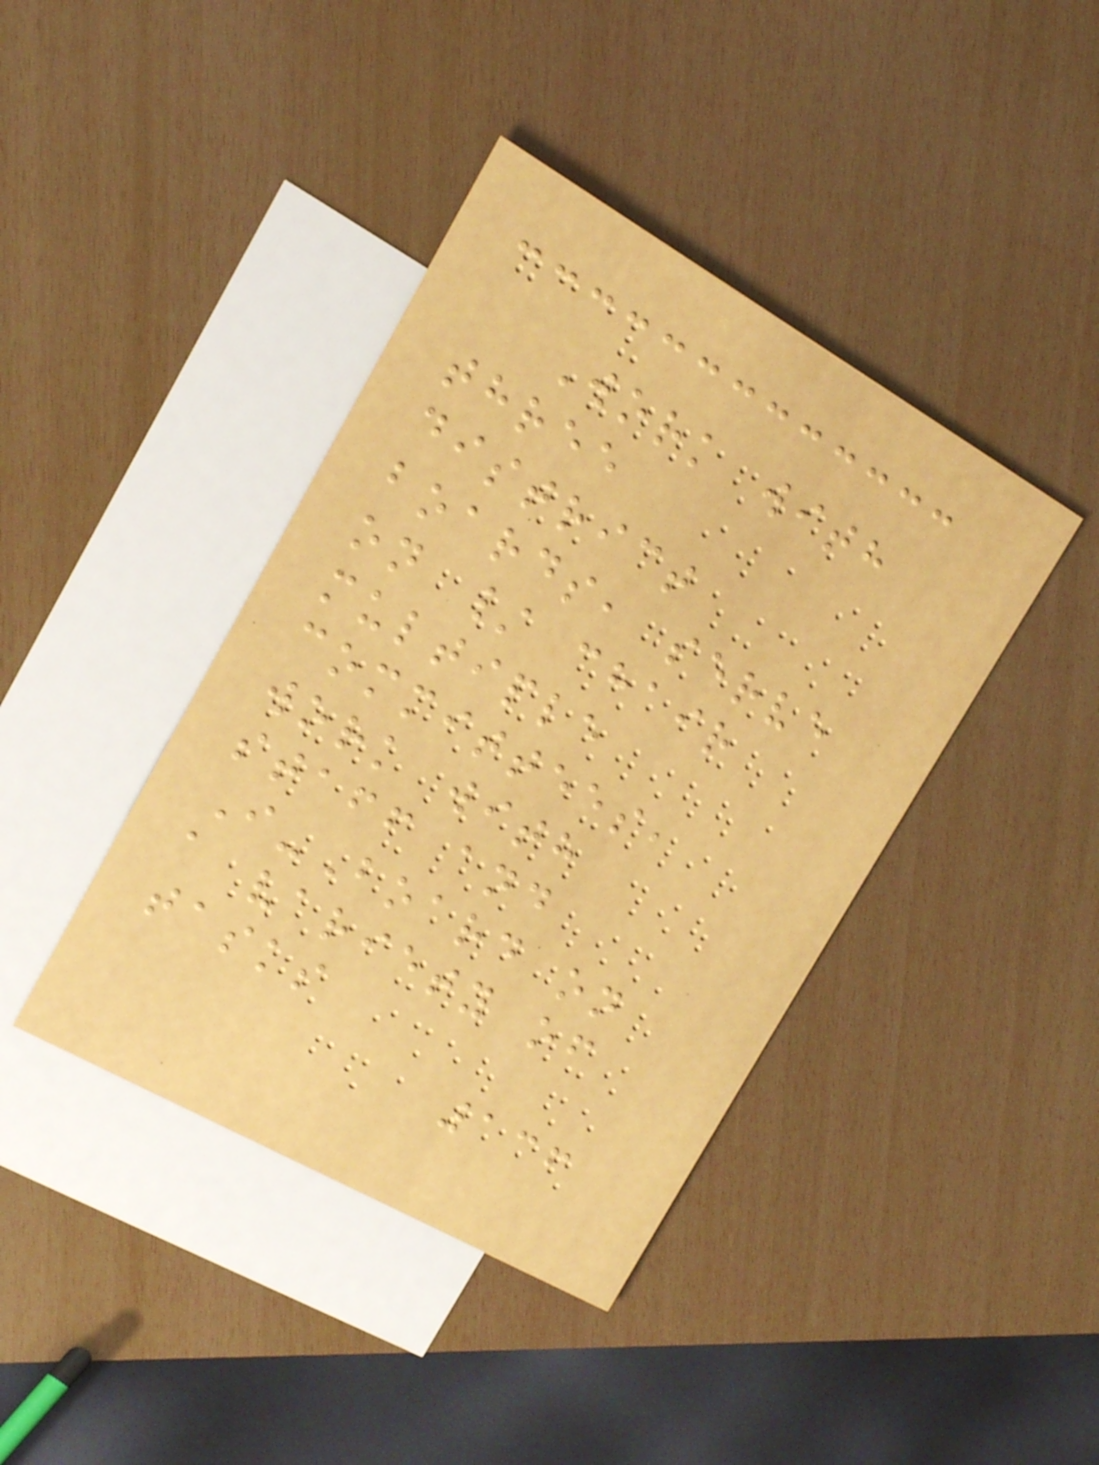Work with
three
district
boards, serve
on / chair
multiple
committees,
work with
staff and
I-Board on
a variety of
tasks
136
